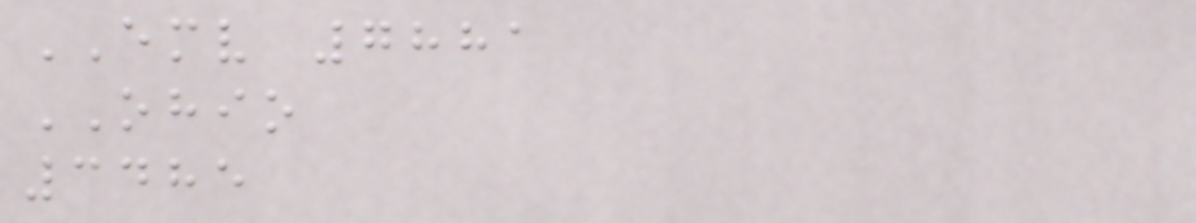EMV 7881
OHIO
3485
